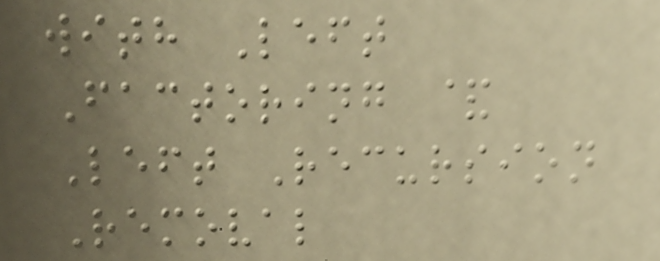with Left
Factoring &
Left Recursion
Removal
